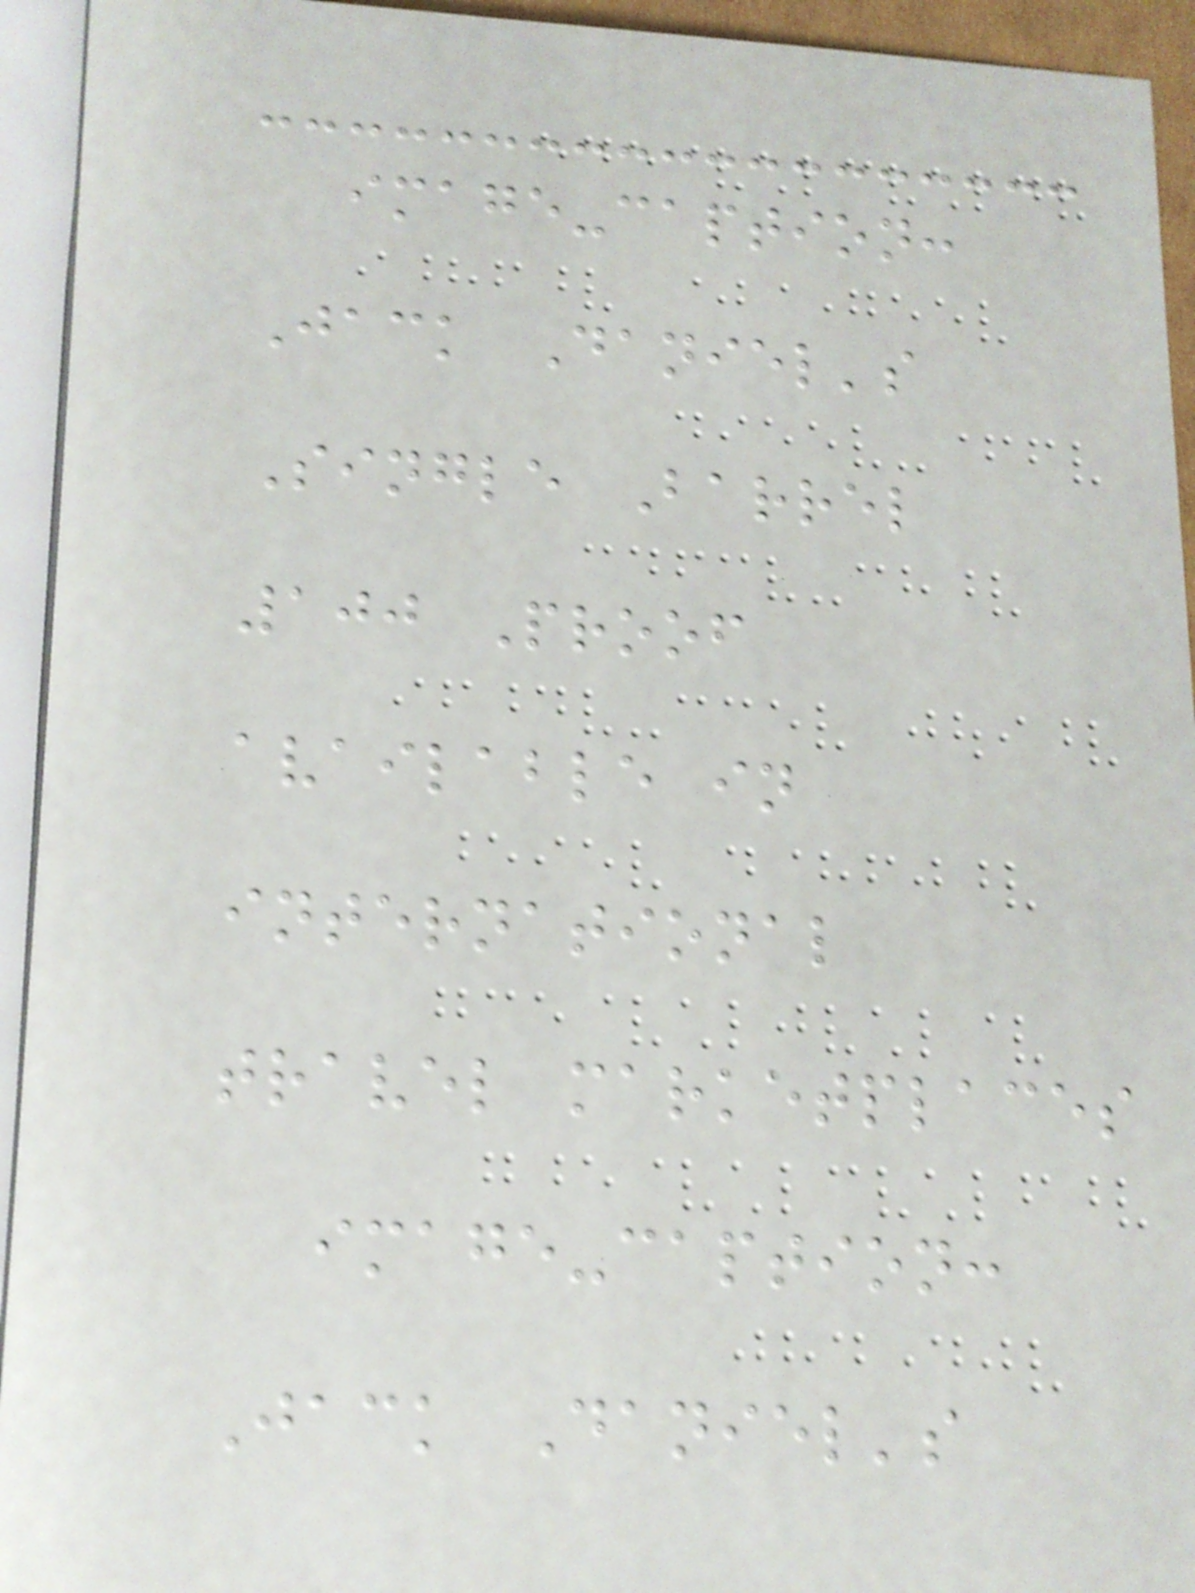image-caption:
Jack Daniel's
Single Barrel
100 Proof
available in
international
travel marketplaces
image-caption:
Jack Daniel's
